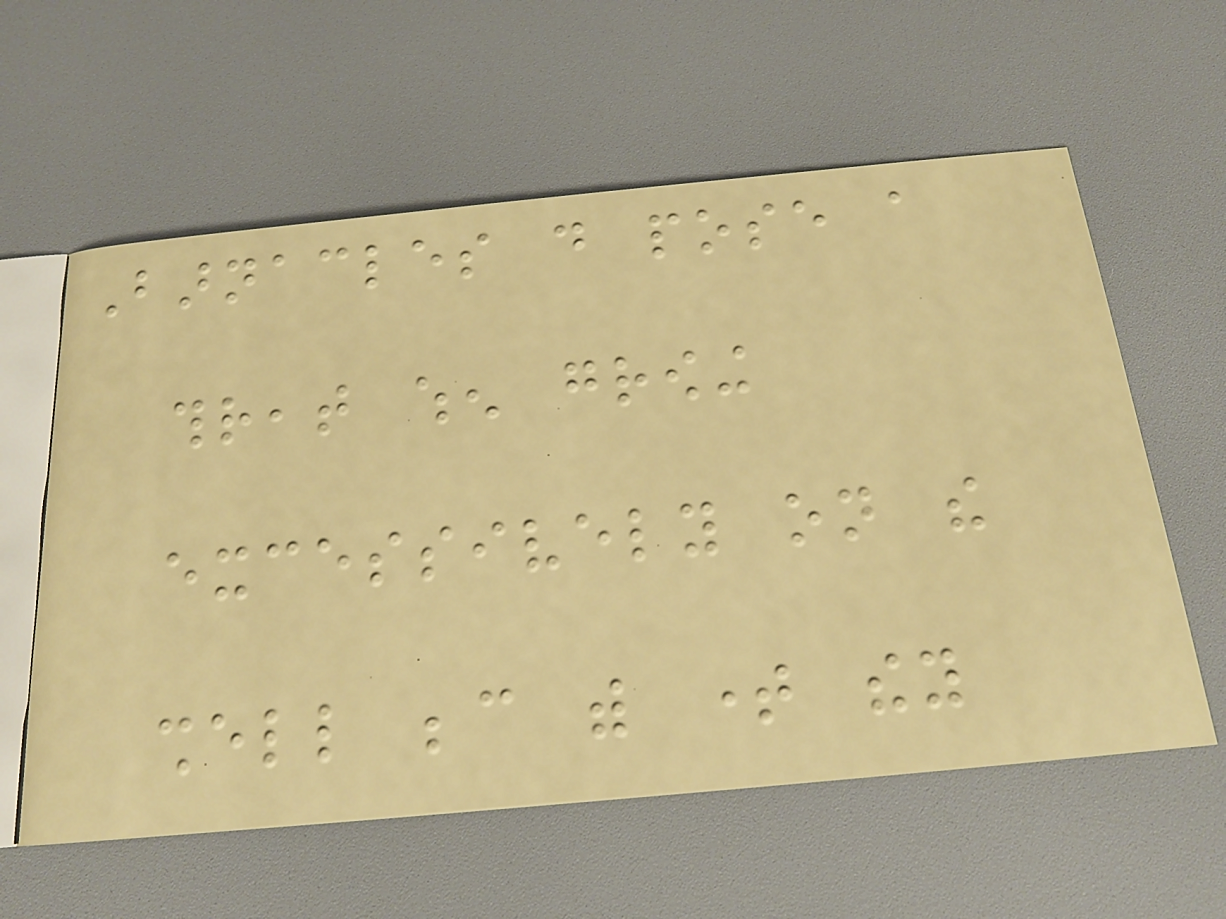Barnacles do pose a
threat when growing
excessively on the
shell because with time they
